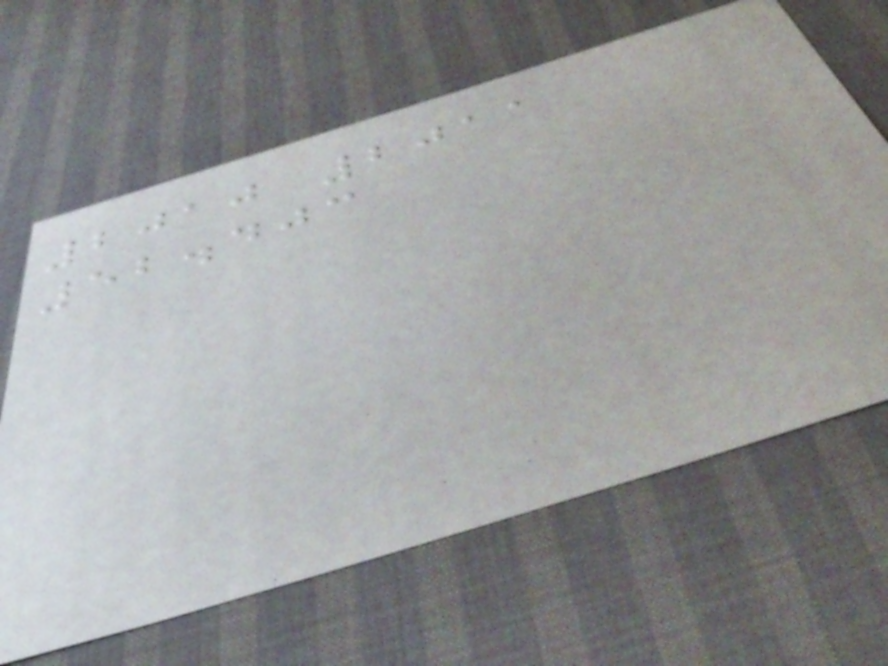2010 2011
52.403
